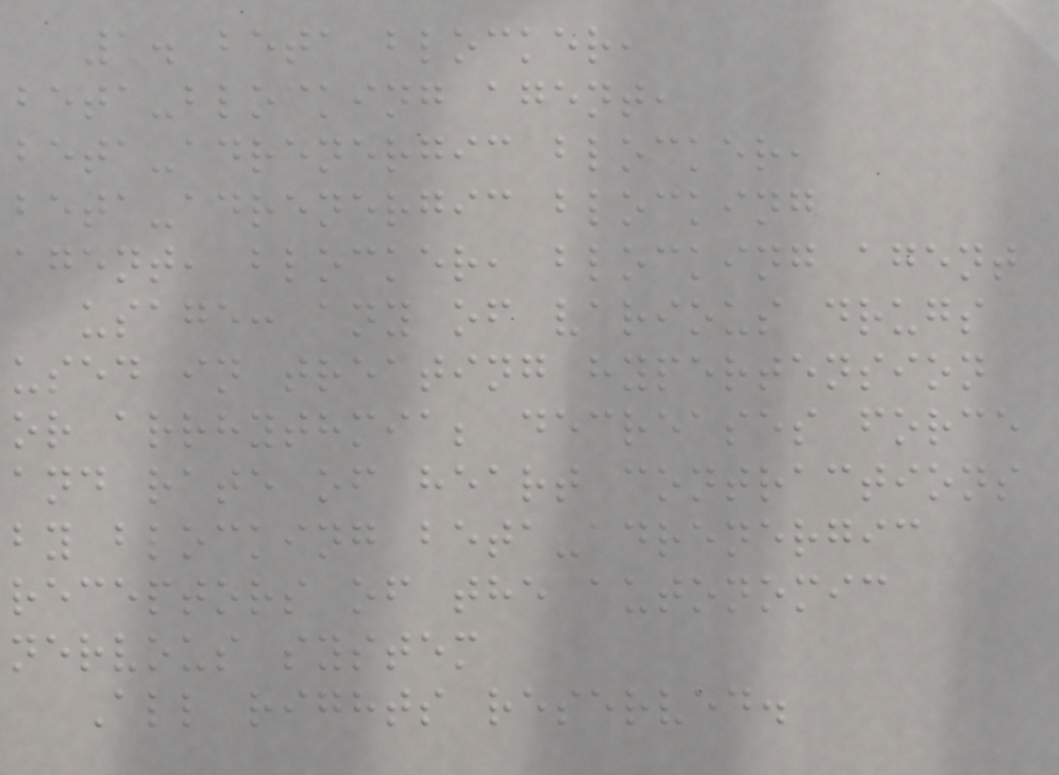1. beta blocker,
beta-blocking agent,
beta-adrenergic blocker,
beta-adrenergic blocking
agent, blocker, blocking agent
usage: any of various drugs
used in treating hypertension
or arrhythmia; decreases force
and rate of heart contractions
by blocking beta-adrenergic
receptors of the autonomic
nervous system
All rights reserved.
